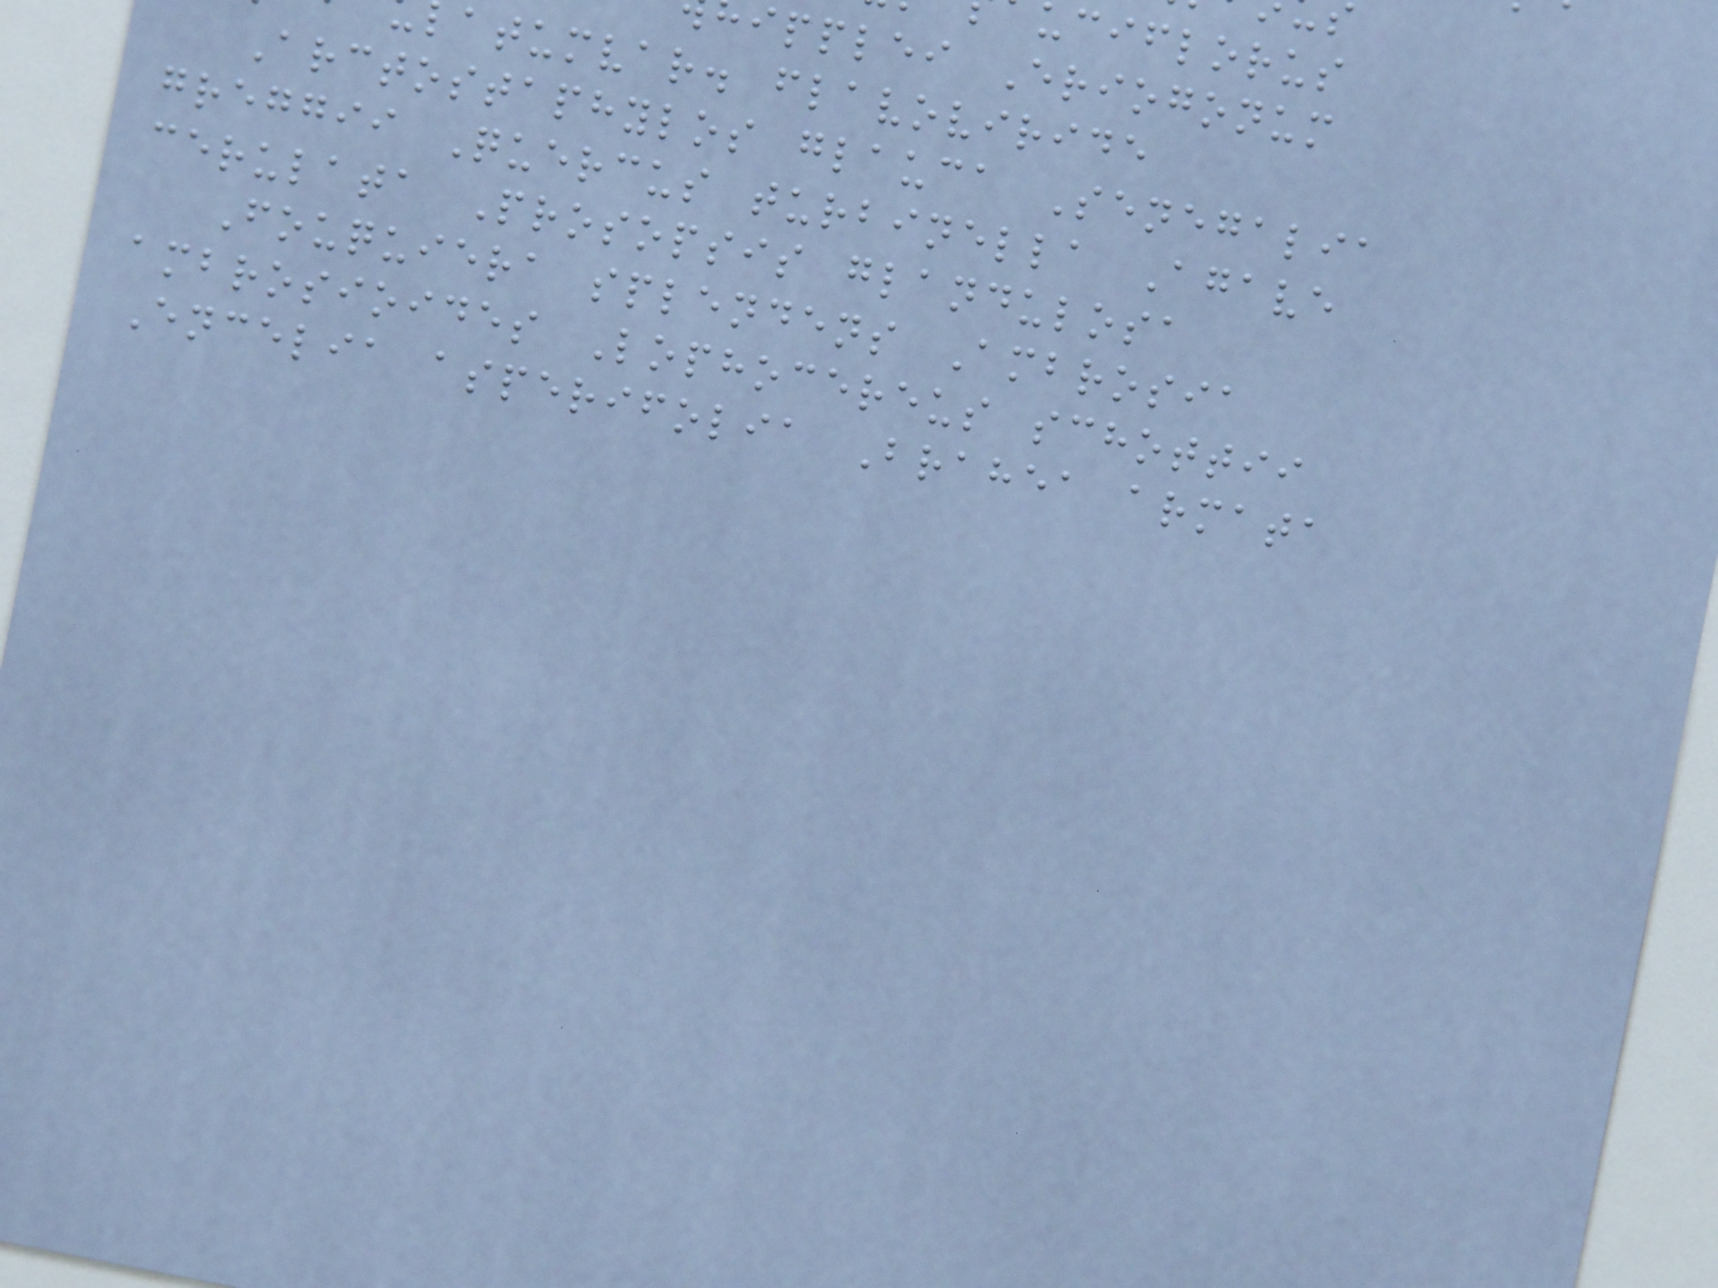uciflorus
ipplei Eriogonum
atumvar. flavoviride
Arctostaphylos glauca Senegalia
greggii Quercus turbinella Agave
cerulata Prosopsis glandulosa
Fouquiera splendens Ambrosia
ambrosioides Lophocereus schottii
Encelia asperifolia Brahea armata
